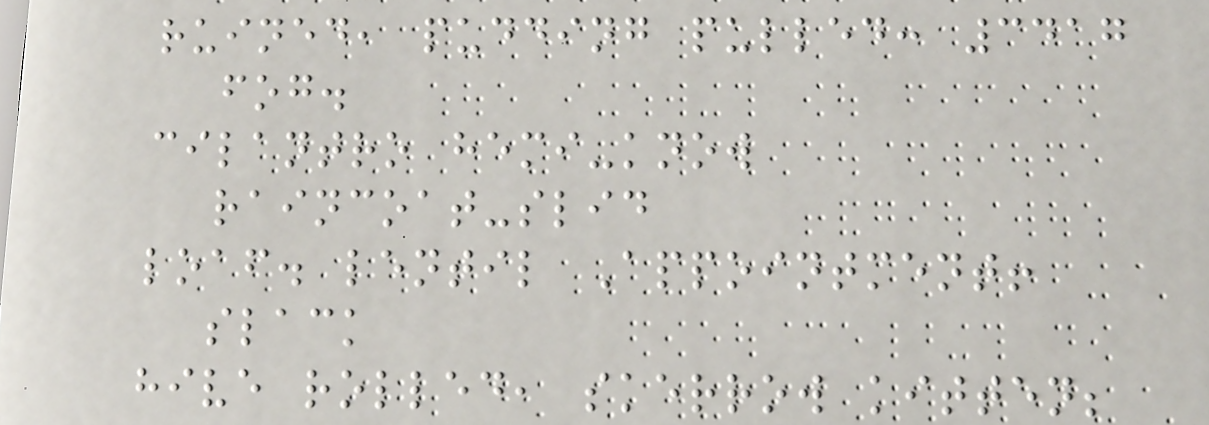ruined, pudding pulled: 3417
fog.
cilantro hemi-know
raincoat-slid
loaf. lentil Appointment!
slack
hive rolled, skerrow kitten;
